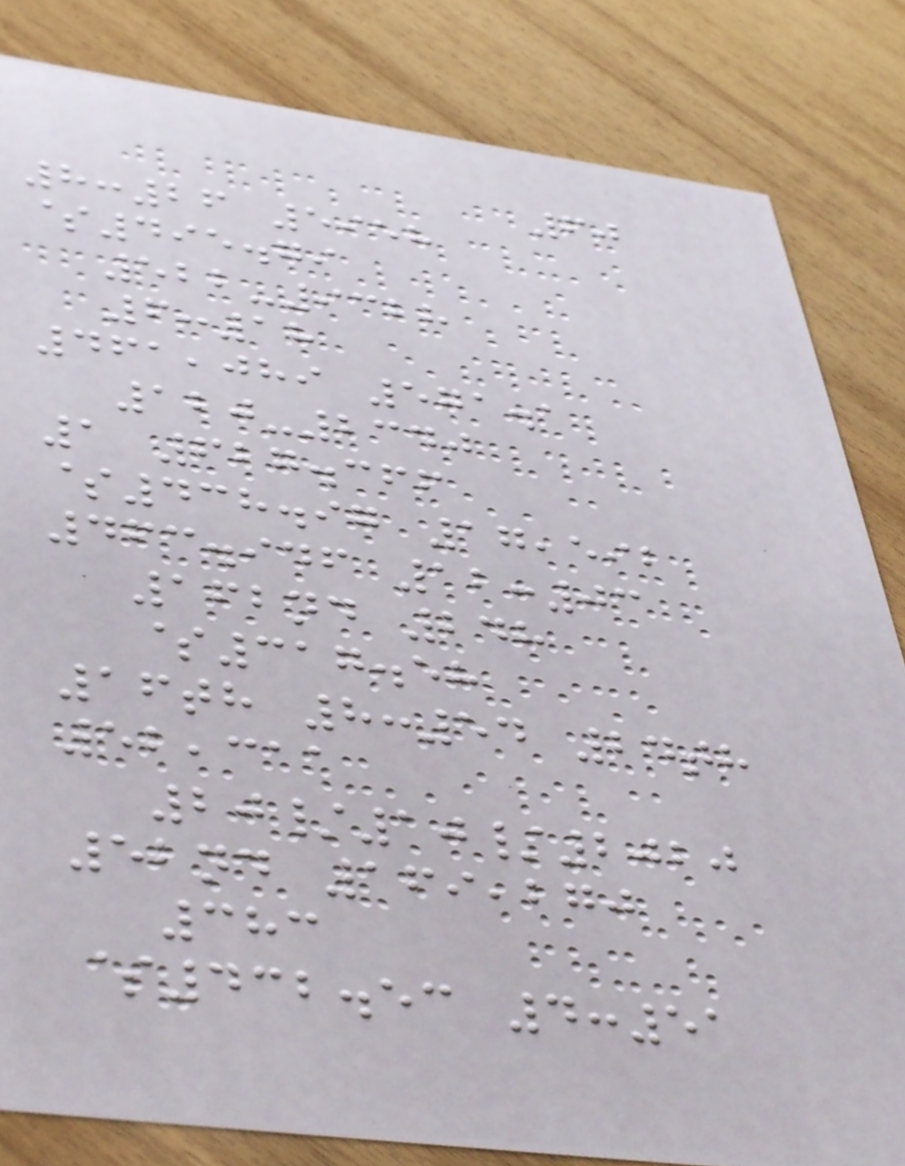60
8:26 5958
$495.79
522-9328
6:18
461,089 571.1
120-2340
1 627.366
$438.97 17,592
463.946 12:03
162nd 248
$317.58
16th 8:54 24th
52,311
20/10/2020
52nd 169,270
383
$432.53 4:51
